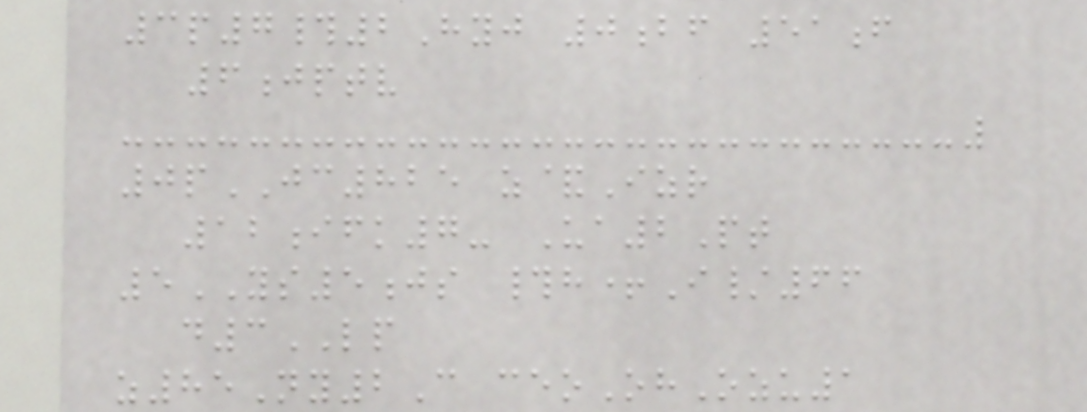3p7#2Hyj 0bf 51f
6jptv
0pJC825 z&Izr
12ifk7- Ua2Pt
5YS5js #h+I/66
d3LP
z85Ny2C ceoOhOzu1
